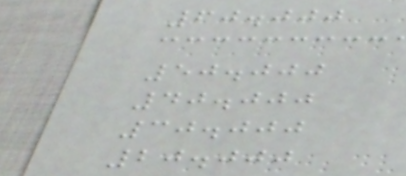60.000
50.000
40.000
30.000
20.000
